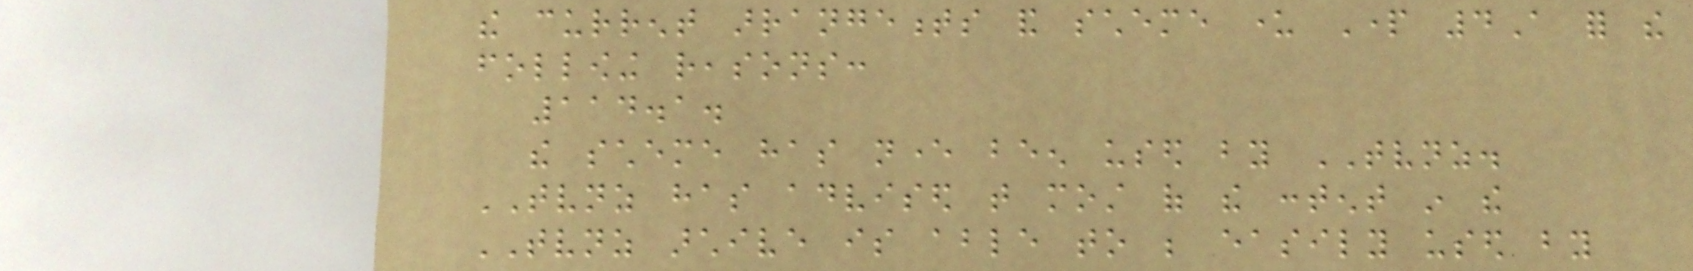the current arrangements and scheme under Part 4A for the
following reasons:
114.1.
the scheme has never been used by TVNZ.
TVNZ has advised that most of the content in the
TVNZ archive is able to be easily used by
